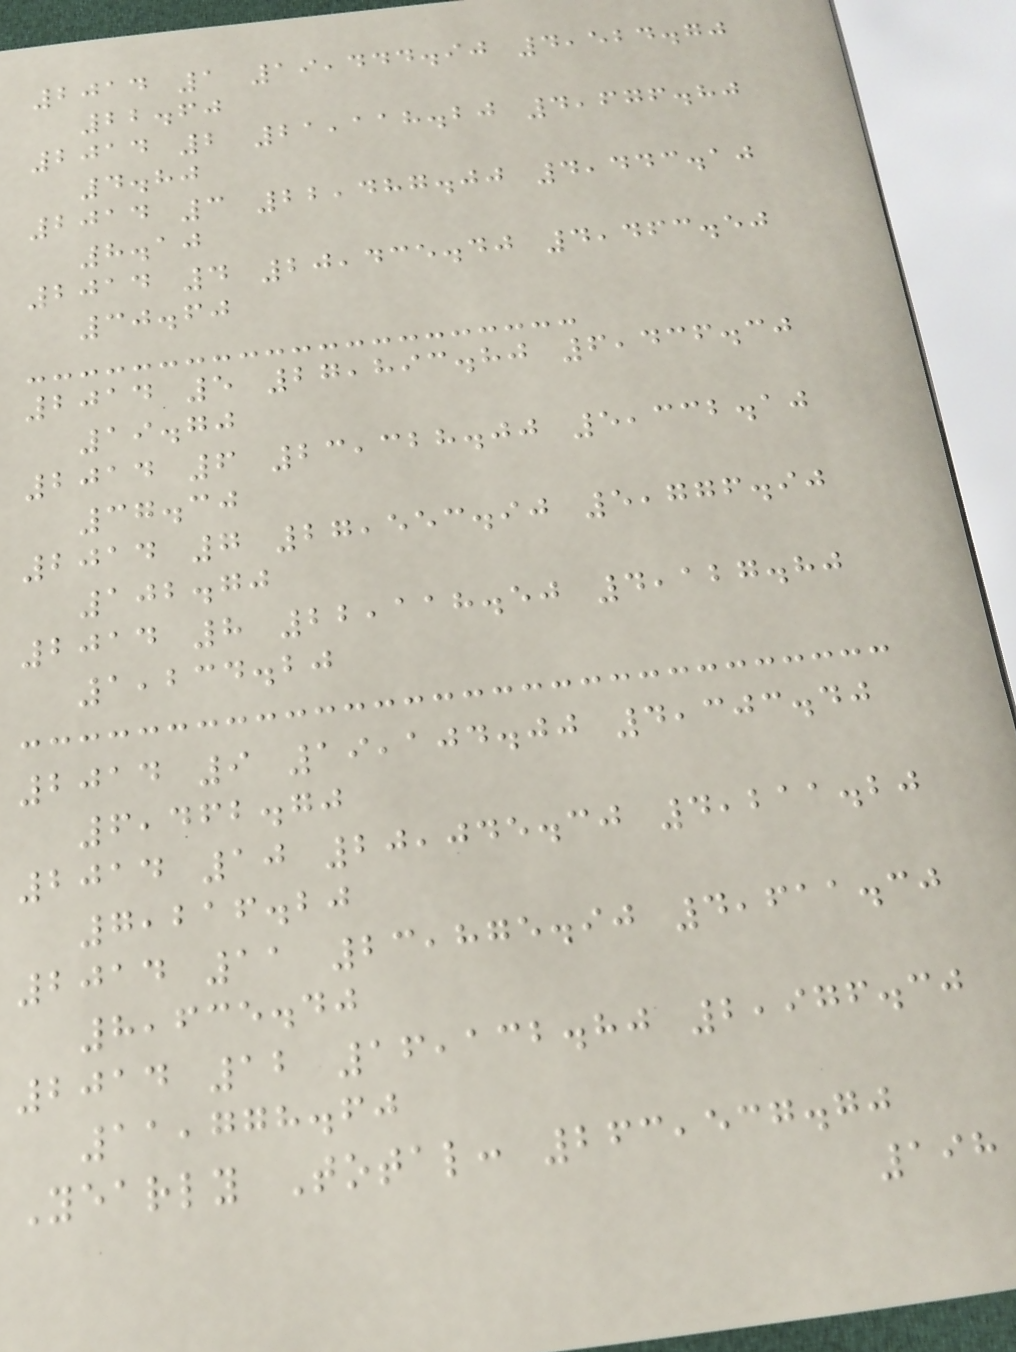2014 1 19,444.90 4,524.70
22.60
2014 2 21,118.20 4,676.80
4.80
2014 3 22,487.00 4,443.10
8.10
2014 4 20,435.40 4,463.50
30.60
2014 5 27,893.80 6,436.30
19.70
2014 6 23,328.00 5,332.10
37.30
2014 7 27,553.90 5,776.90
102.70
2014 8 22,118.50 4,127.80
1,234.20
2014 9 19,104.00 4,303.40
6,462.70
2014 10 20,045.30 4,211.20
7,216.20
2014 11 23,875.90 4,611.30
8,635.40
2014 12 16,132.80 2,976.30
11,778.60
Yearly Total: 263,537.70
198
